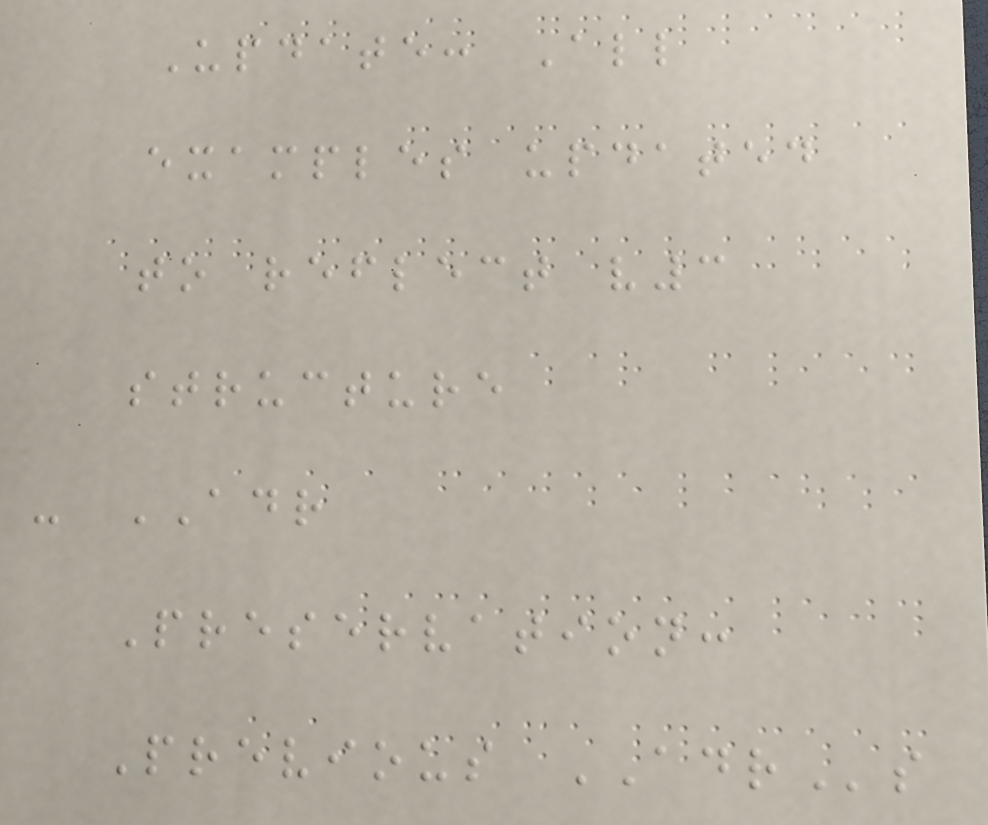Update: All
examples updated
to reflect v3
structure
- ADR
Preservation:
Previous ADRs
